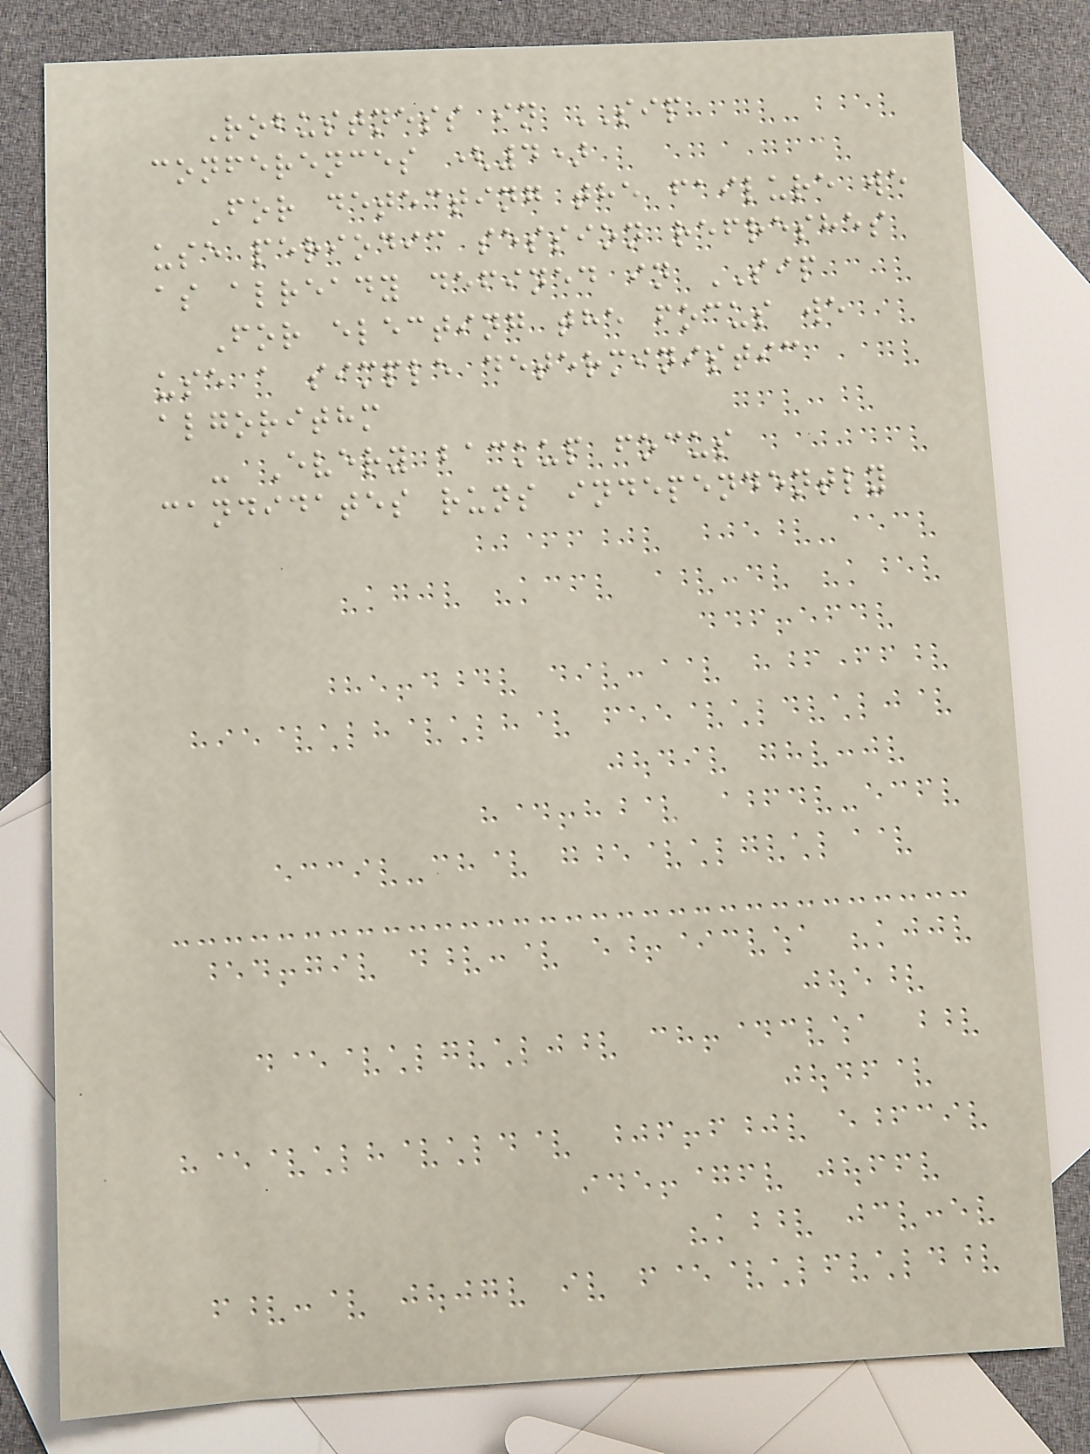Robustness in SIP
conferences (4)
For detecting the failure we
use periodic session refreshes
as already defined in SIP
For electing the focus we
use a simple deterministic
algorithm
- Every backup focus
candidates runs independently
